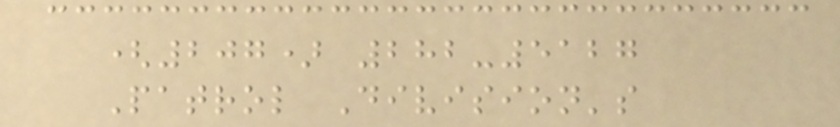(207) 282-5127
Patrol Division's
